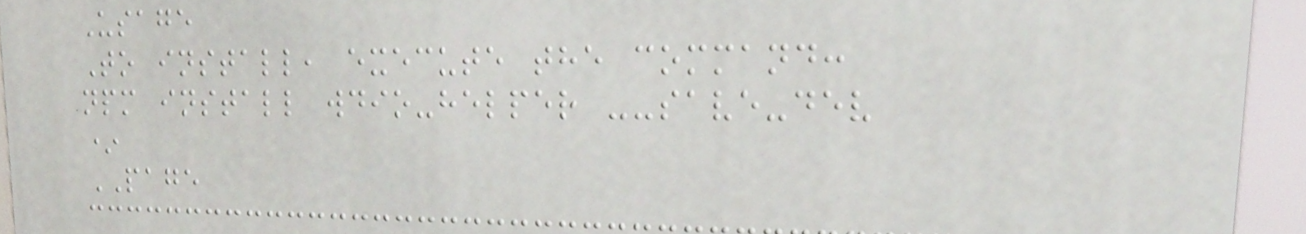Usage
To install, execute the command:
npm install wdio-helper --save-dev
*
PAGE
